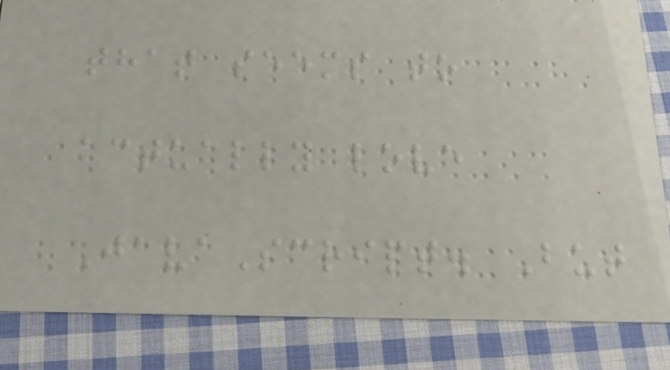that seems to
actually love
JavaScript. But
